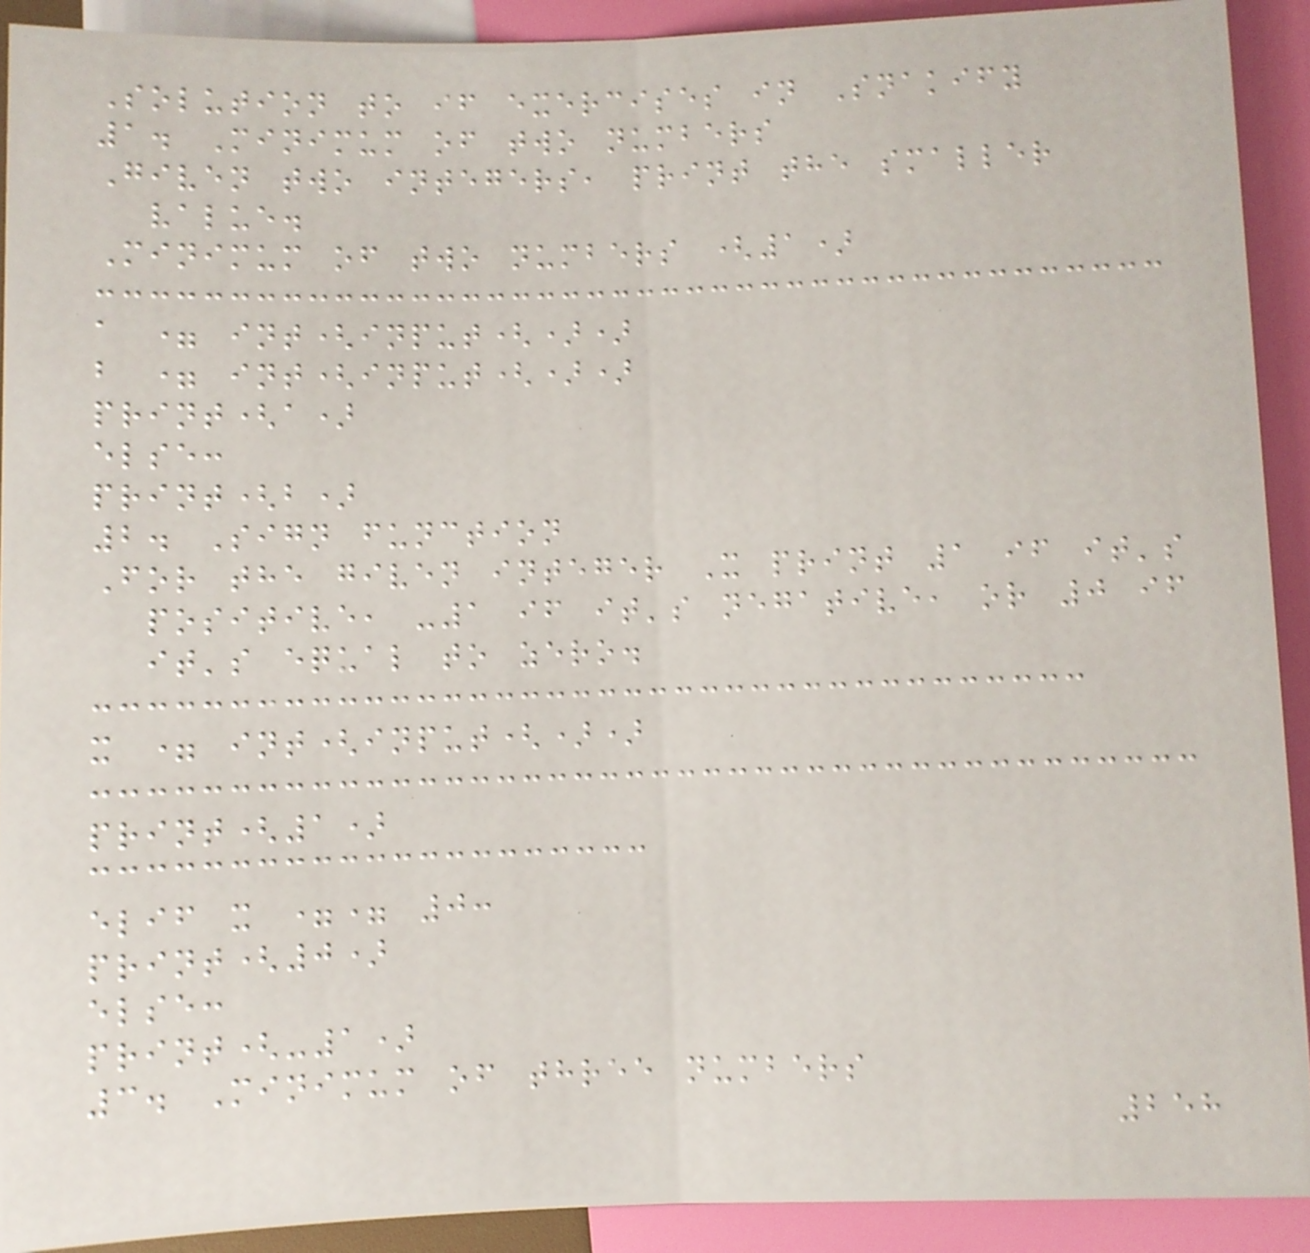Solution to if exercises in Snakify
1. Minimum of two numbers
Given two integers, print the smaller
value.
Minimum of two numbers (1)
a = int(input())
b = int(input())
print(a)
else:
print(b)
2. Sign function
For the given integer X print 1 if it's
positive, -1 if it's negative, or 0 if
it's equal to zero.
x = int(input())
print(1)
elif x == 0:
print(0)
else:
print(-1)
3. Minimum of three numbers
258
